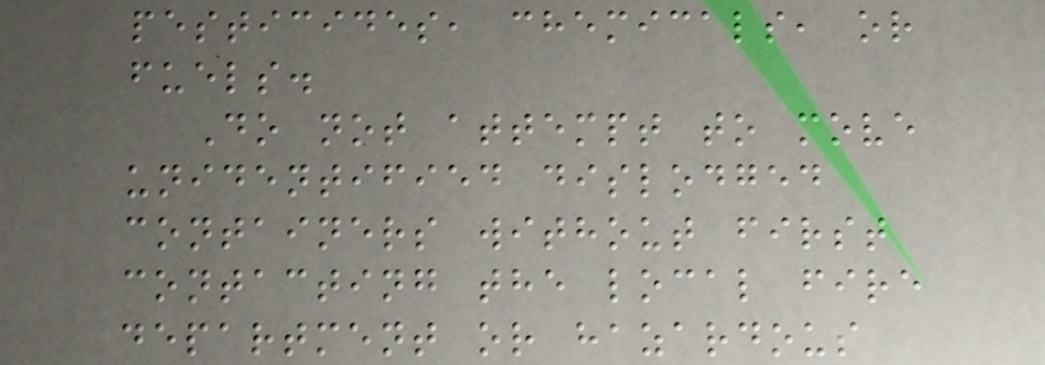pesticides, chemicals, or
fuels.
Do not attempt to move
unidentified dislodged
containers without first
contacting the local fire
department or hazardous
